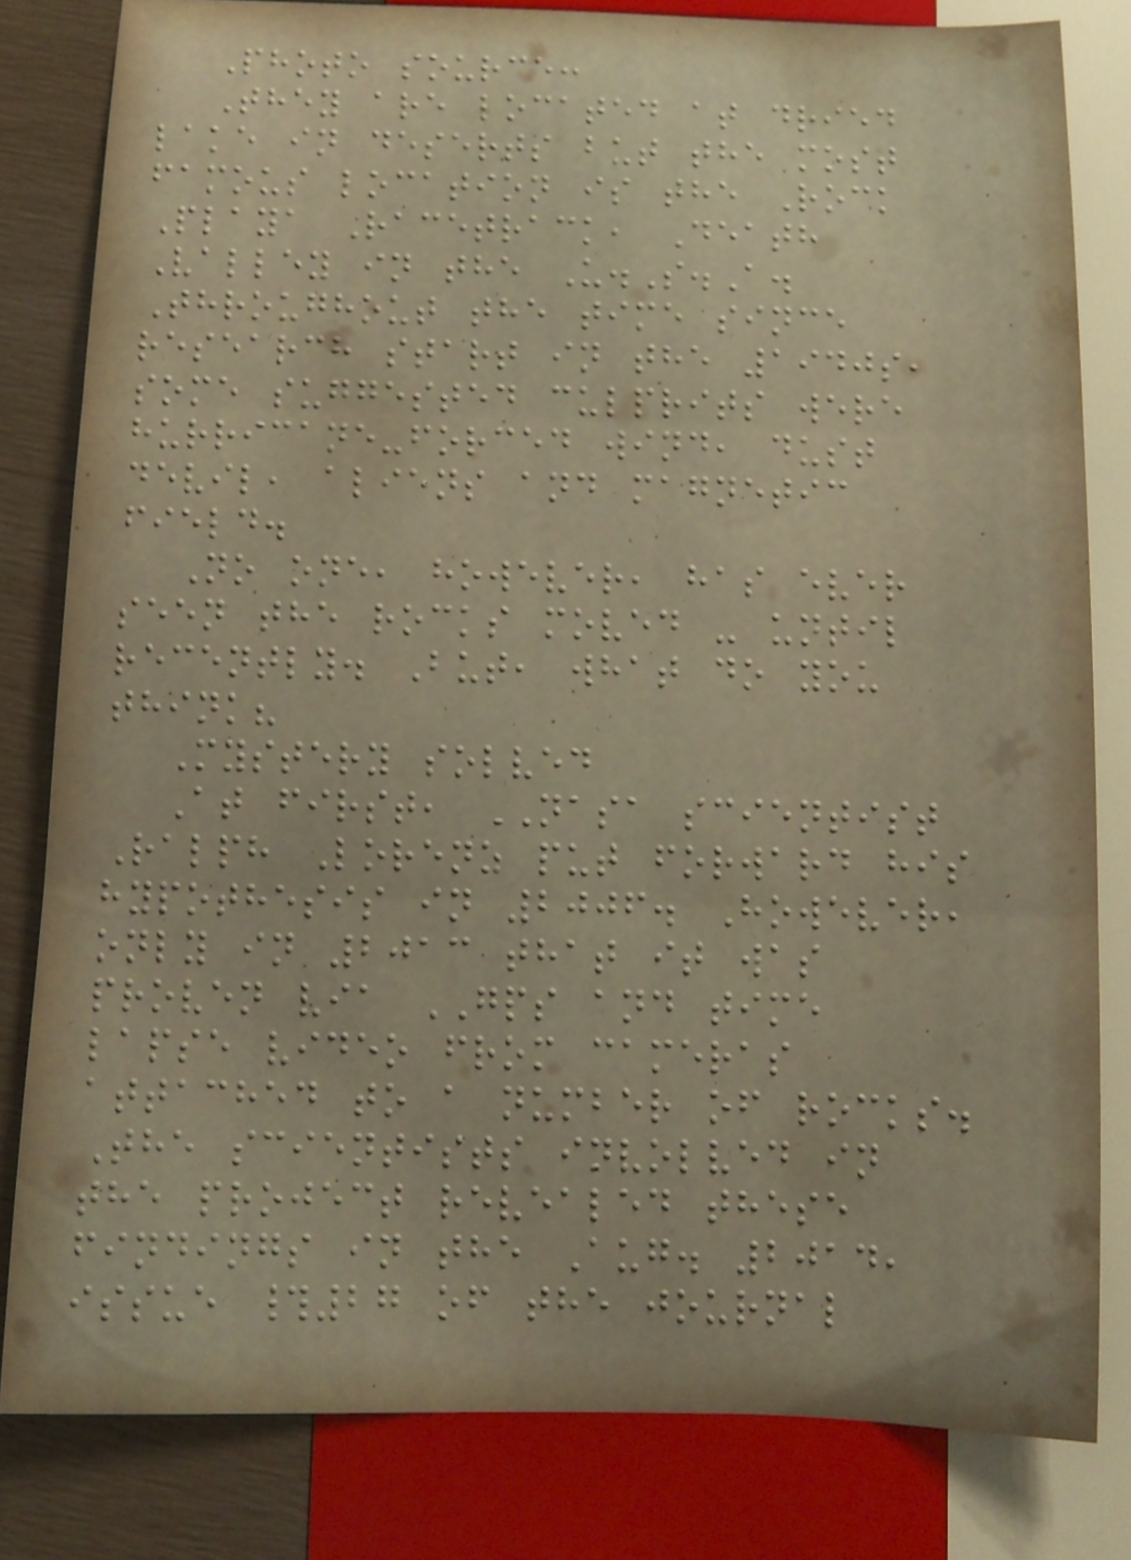Photo source:
They are located at dried
lake in deserts but the most
famous location is the Rock
Playa Racetrack, Death
Valley in the U.S.A.
Throughout the time since
research start in the 1940s,
some suggested culprits were
hurricane-forced wind, dust
devil, aliens and magnetic
field.
No one, however, has ever
seen the rocks moved - until
recently. But, what do you
think?
Mystery solved
At first, NASA scientist
Ralph Lorenz put forward his
hypothesis in 2006. However,
only in 2013 that it was
proven via GPS and time
lapse video from cameras
attached to a number of rocks.
The scientists involved in
the project revealed these
findings in the Aug. 2014,
issue #27 of the journal
